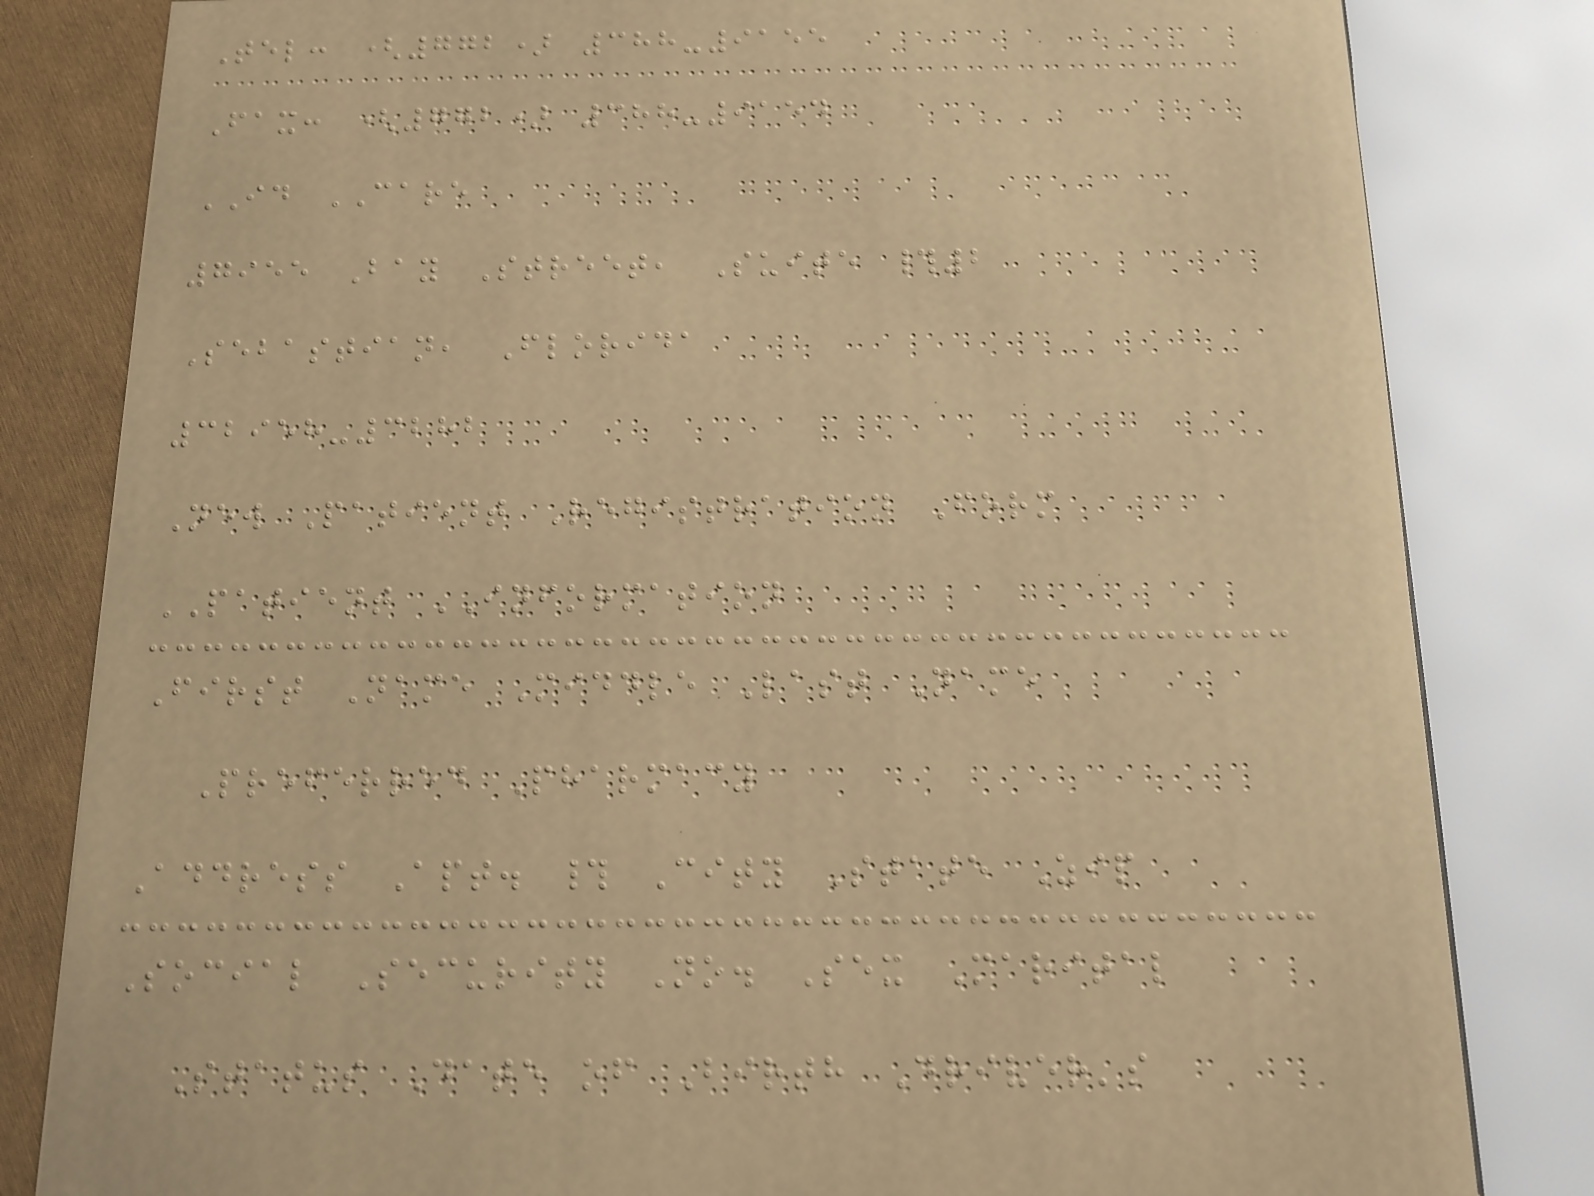Tel: (772) 388-9155
Fax: (772) 388-9154
ID CARE
7955 Bay Street, Suite #2
Sebastian, Florida
32958-3282
New Patient Registration Form
PATIENT INFORMATION
First Name Middle Last Name
Preferred Pharmacy
Address Apt. # City State Zip
Social Security No. Sex Marital
Status Date of Birth Driver's
